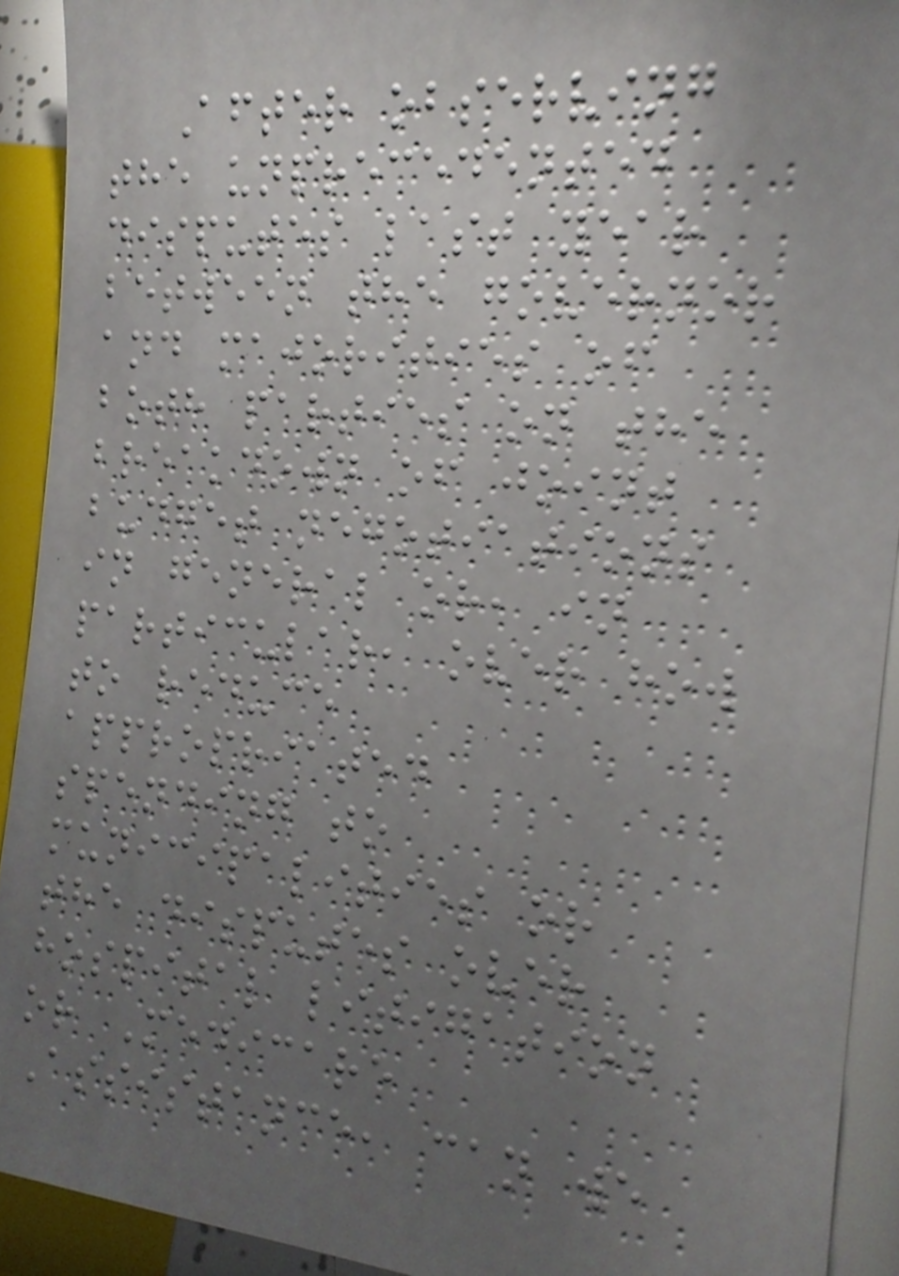After observing
the unprecedented
disputes last year
between the governor
and majorities of
both parties on the
breakdown of joint
budget negotiations
in general or, in
particular, over how
to reduce
appropriated
spending to
municipalities or
the disputes over
hospital litigation
or Medicare
Assistance, can we
